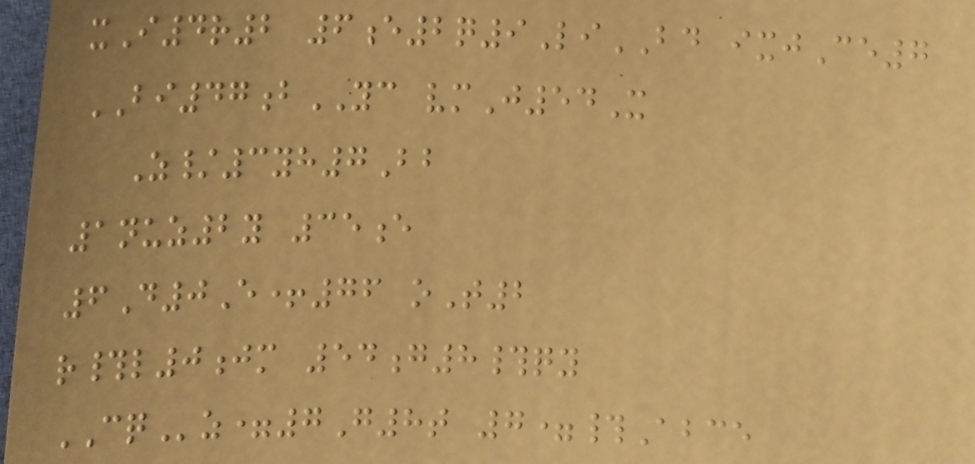xI4r2 6e2q9LiBD ixjCe7
BI47bYC vmJ54X
Z/3yh7Bb
1nuz2y 35e
6D0E+76 oT2
r#l0jm 54g8#qy
CQz=7G8t 7=#Abce
